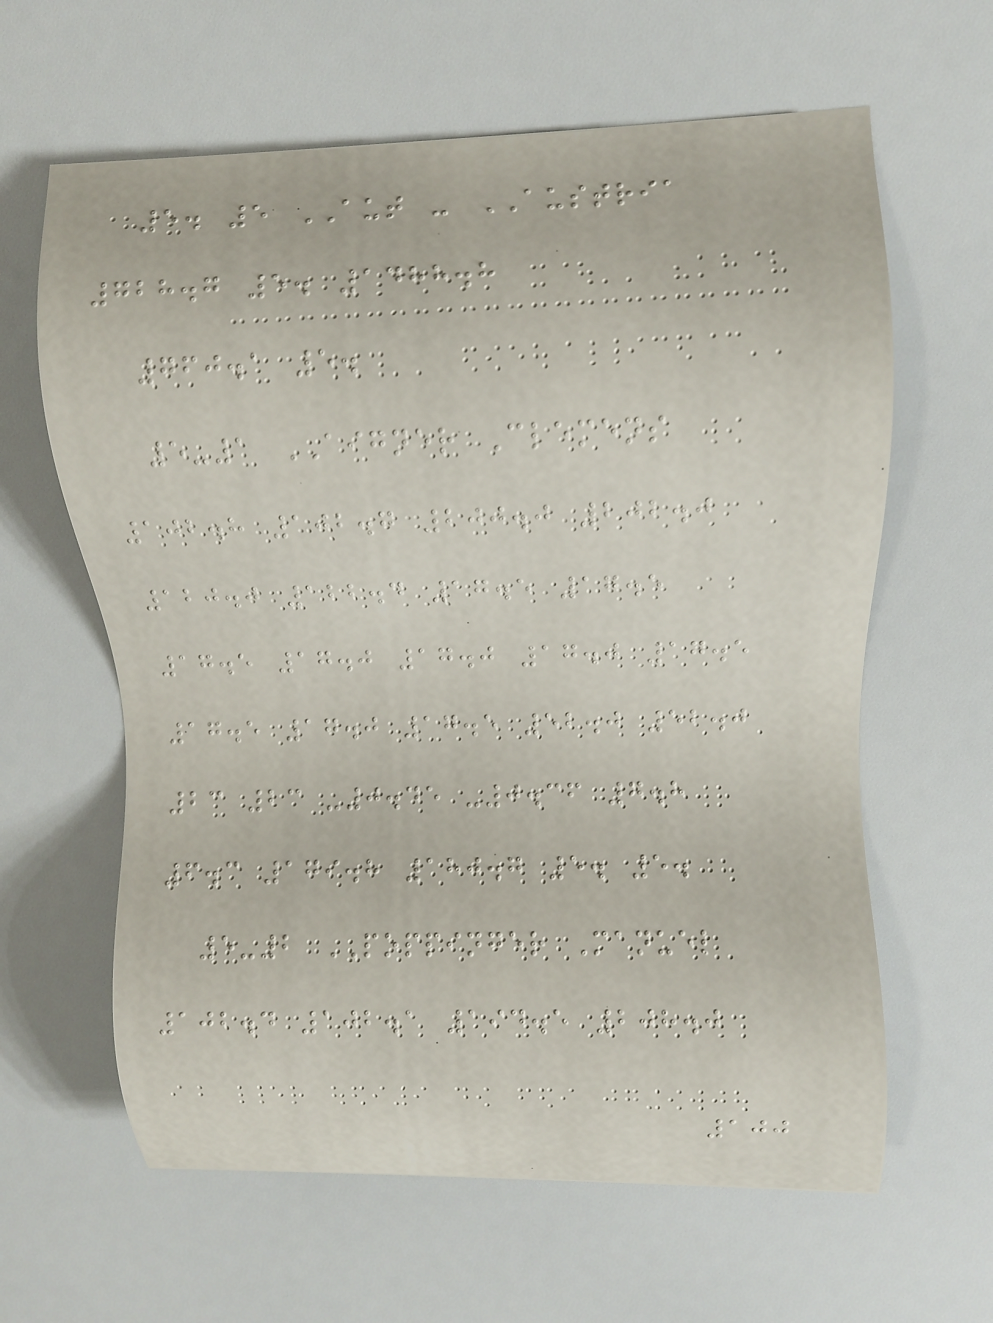5. 5 AUT - AUSTRIA
728.7 5. 1488.8
760.1 5.
5-1 AIGNER Clemens
102.8 102.7 200.0 202.0
120.0 122.4 17.5 17.5
17.5 17.0 17.0 17.0 17.5
17.5 17.0 17.5 52.0 52.0
23 23 -0.45 -0.36 7.8
6.3 179.8 180.7 5. 5.
5-2 POPPINGER Manuel
102.4 102.1 194.5 208.0
100
